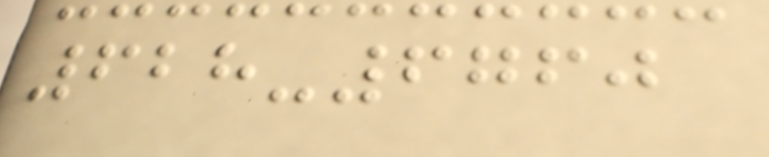628-6760
